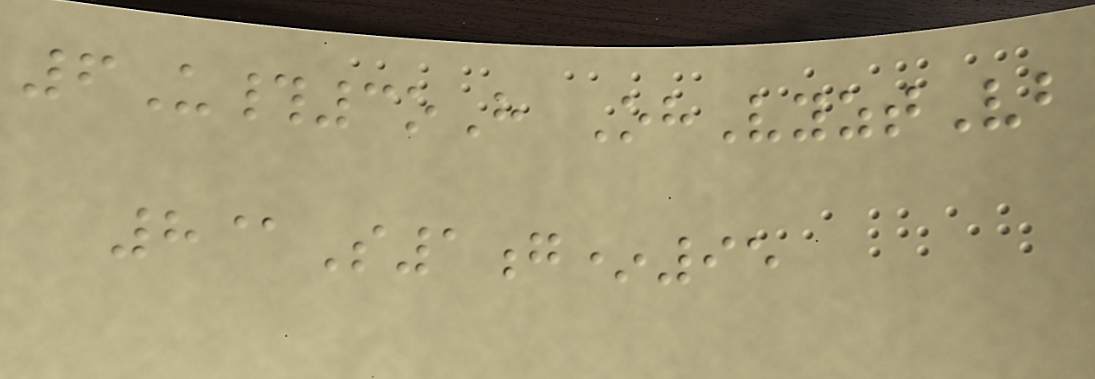6U#3oH OhVyztVb
8@S1g*95
